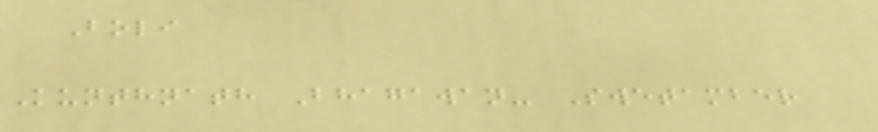Boli
Kunthnath Bhagawan- Swetamber
